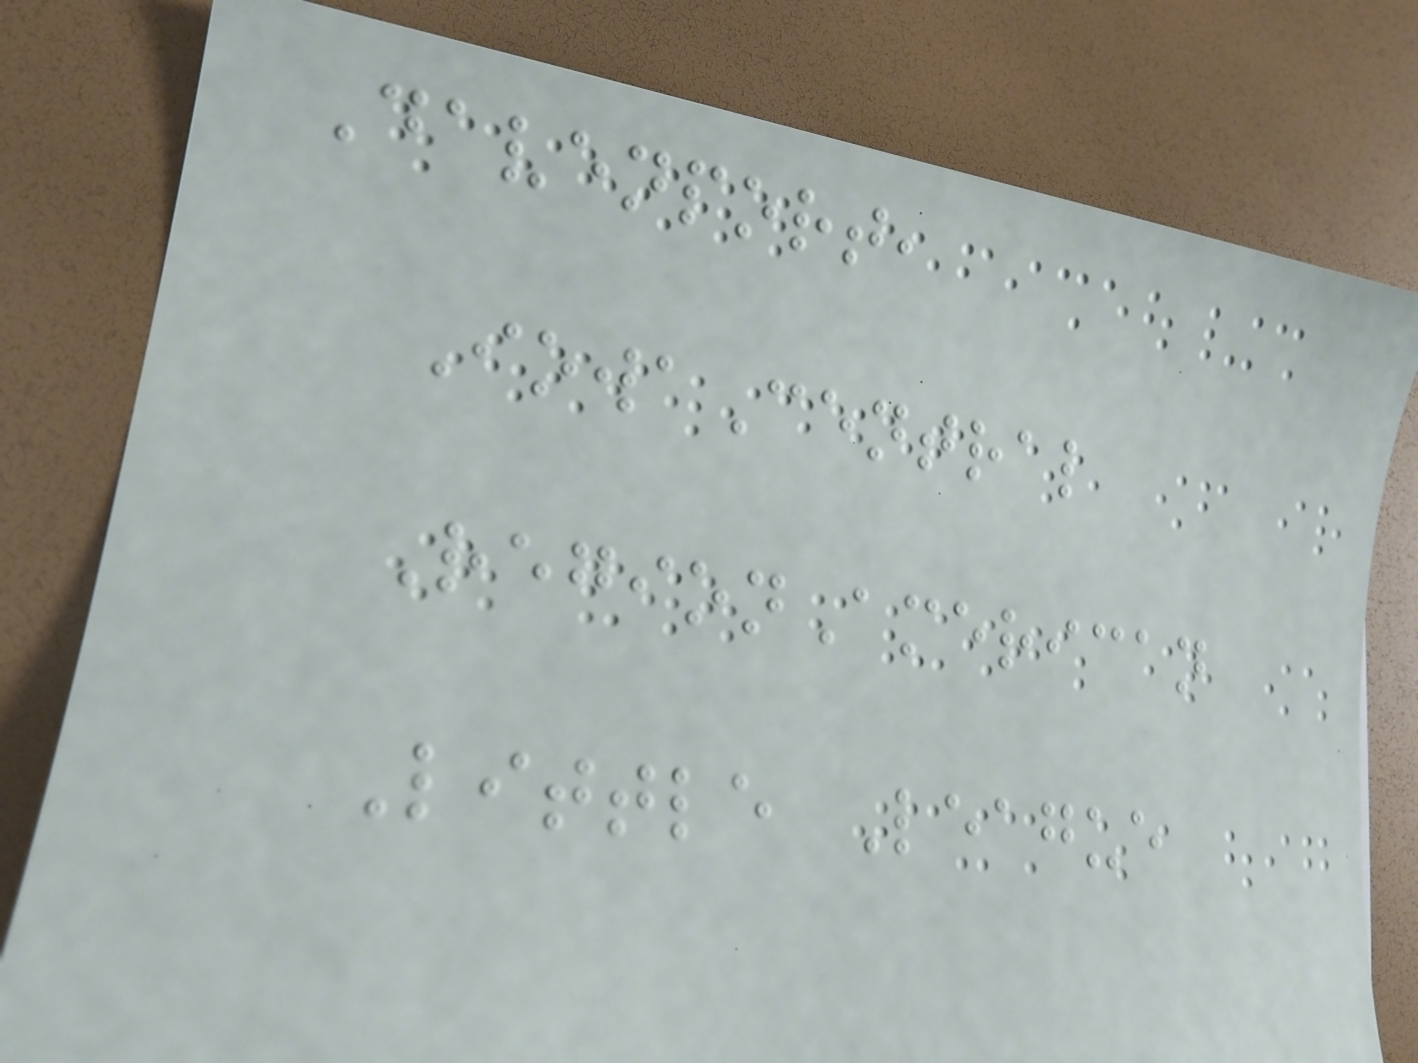Davenport,
IowaCentral
RegionAmerican
Little League
